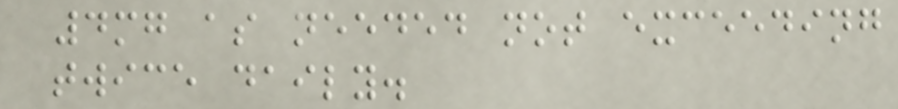4mg as needed not exceeding
twice daily.
